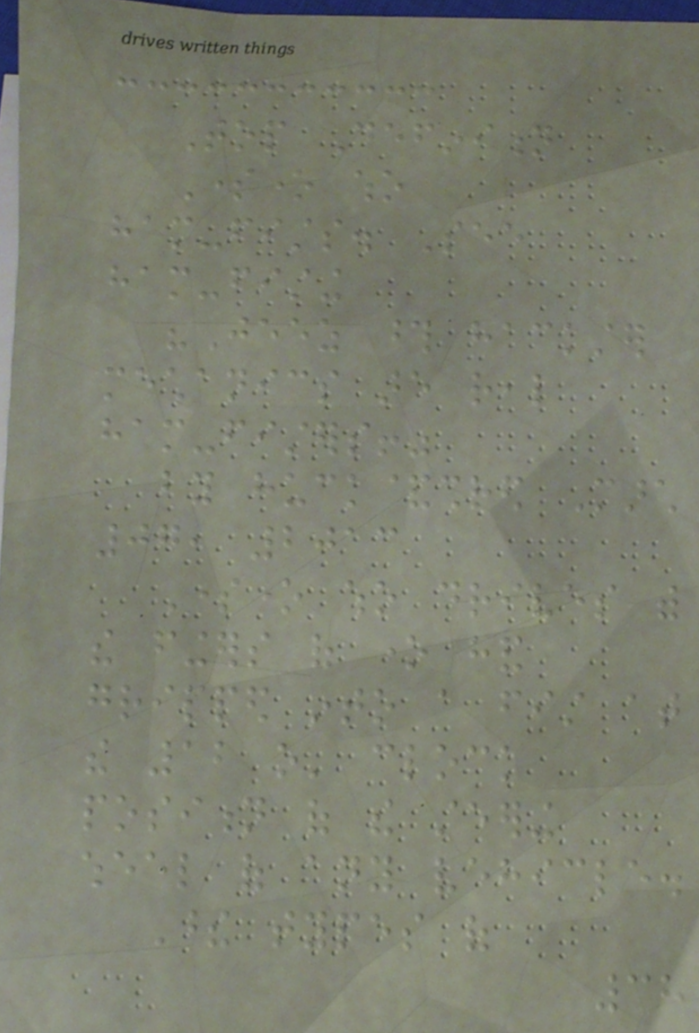Top Definition
Someone who
ham-fists. See
ham-fisting
"Jeez those hackster
mechanics are real
ham-fisters!"
by huck&shred March
07, 2013
Someone who drives with
the fingers of one hand
gripped into a fist at
the 12 o' clock
position of the steering
wheel of any vehicle.
These types of
38
